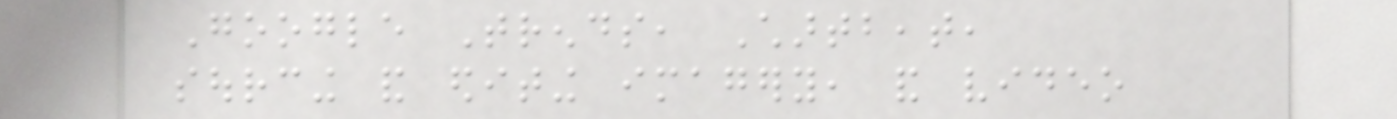Google Trends, Chartbeat,
sourcing and editing imagery, and video
